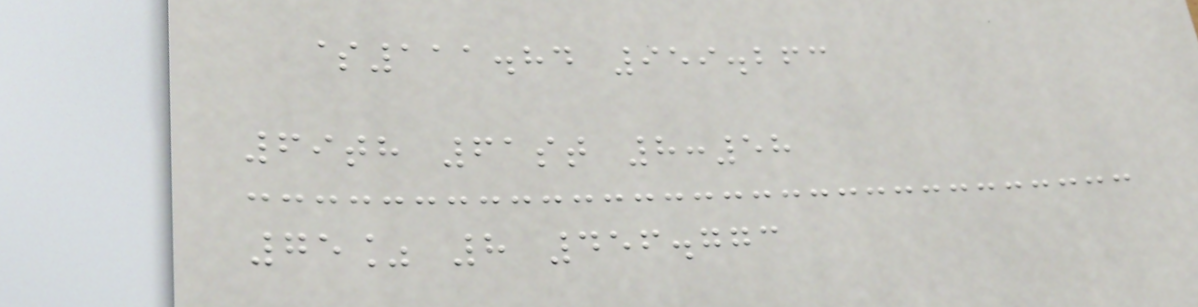$111.84 959.263
69th 61st 8:58
75% 8 456.773
